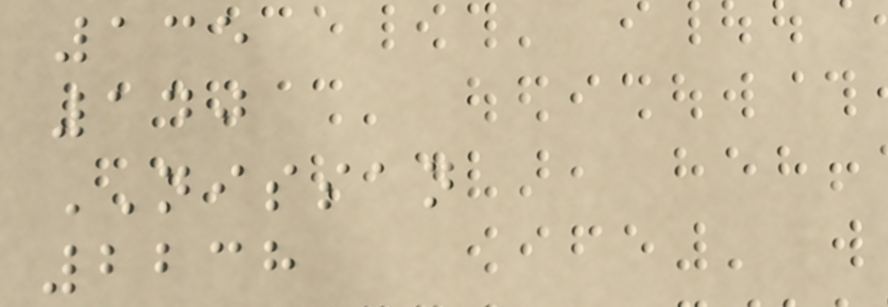135
140
NISSAN
2238
